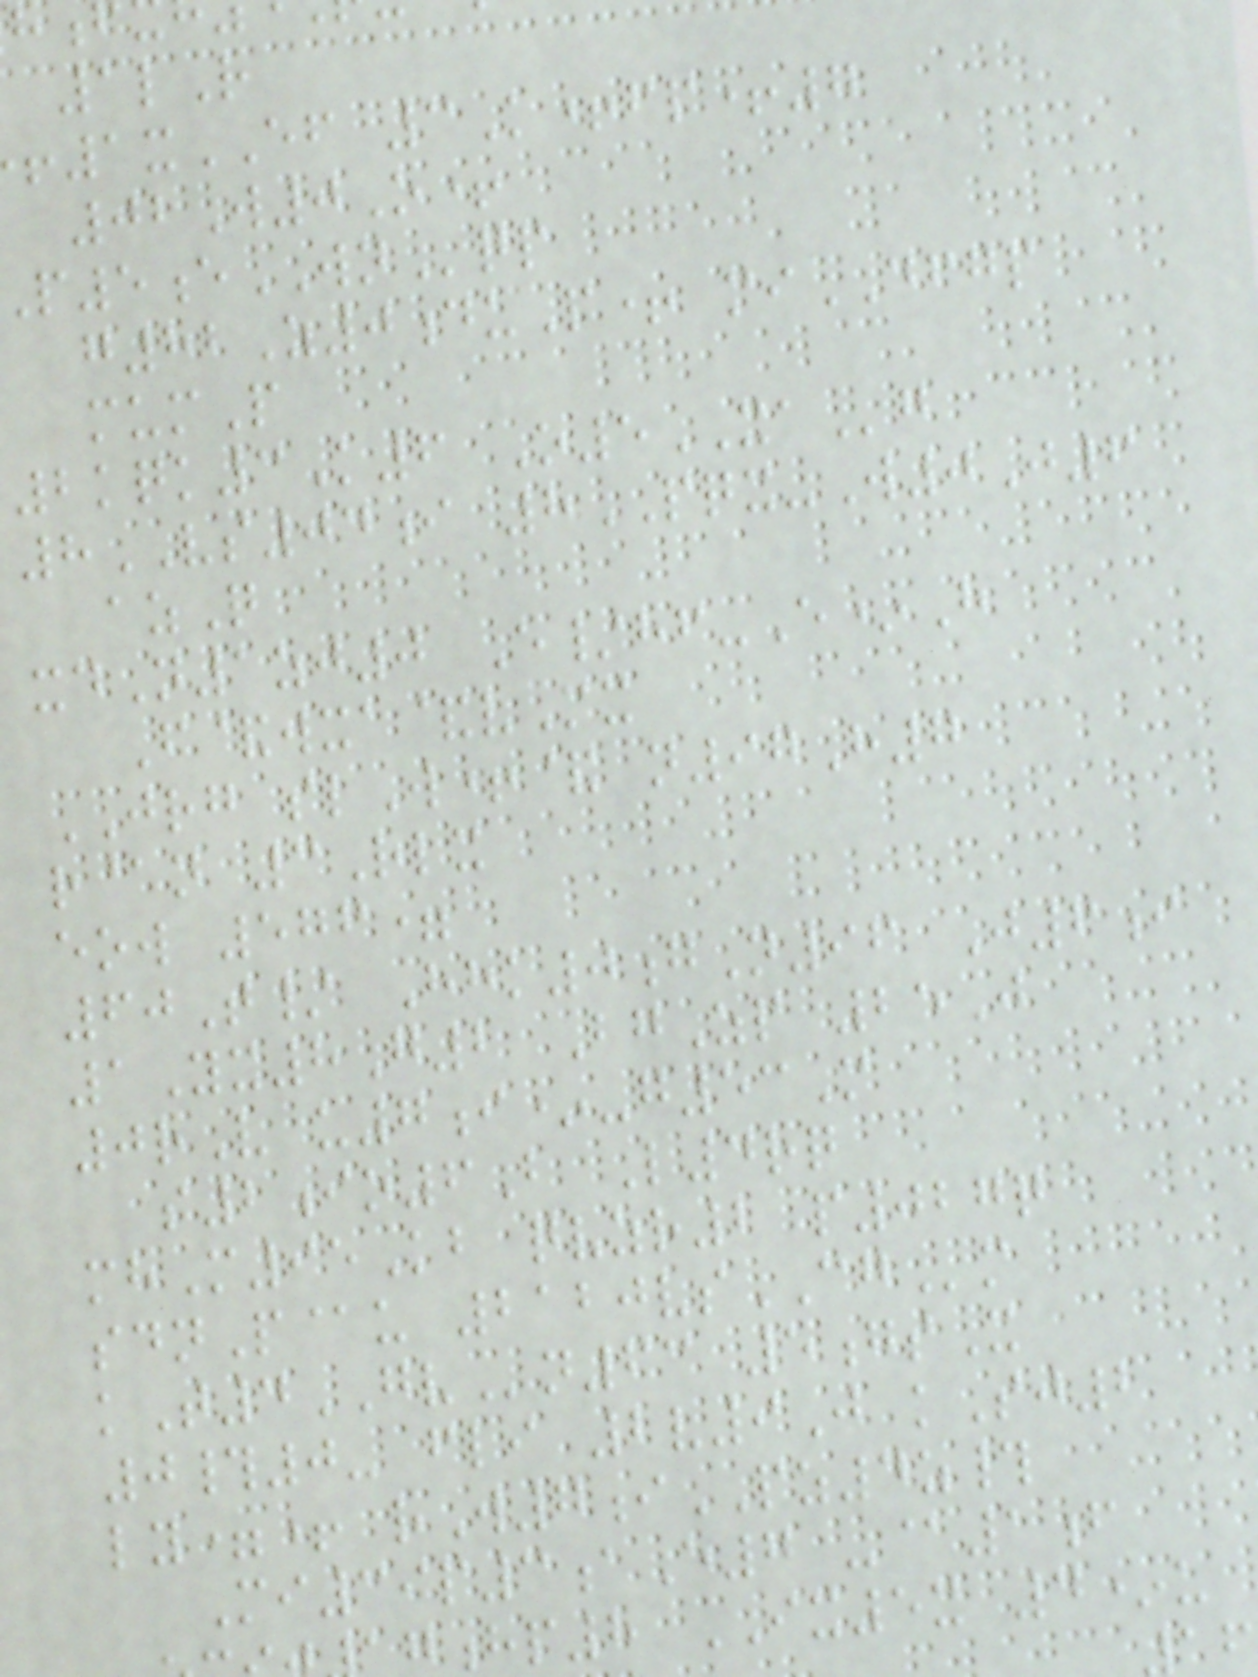1lR
1xEF 3K+fp+7
02W0O+
5eWNqp
g82Z0duP+ miDFGP
mumP
2kqk3K6 O5XAg
8VS04i 8PQX-W0J6
azQ
xdN1zj0 E/hf-E*H
F&wxa&vMx
JRG slW+& n97H7
r@n 3Rlx
eow 576=
60T/ Hhk0gN96 J6i
1Yx8G2 BgZp 25J
0rV u7i*-g53M
s2io6B L4rq
mhM95Kb qvzr2 p027q
sdnP@u 2120vsCGm
kT4GVn63 5gsX
0#0- fli 2v9J kSj2
ly=+ rW7iPZ4z#
Mi39p3aE7 -@1f
hp8 IX5x 4*u
